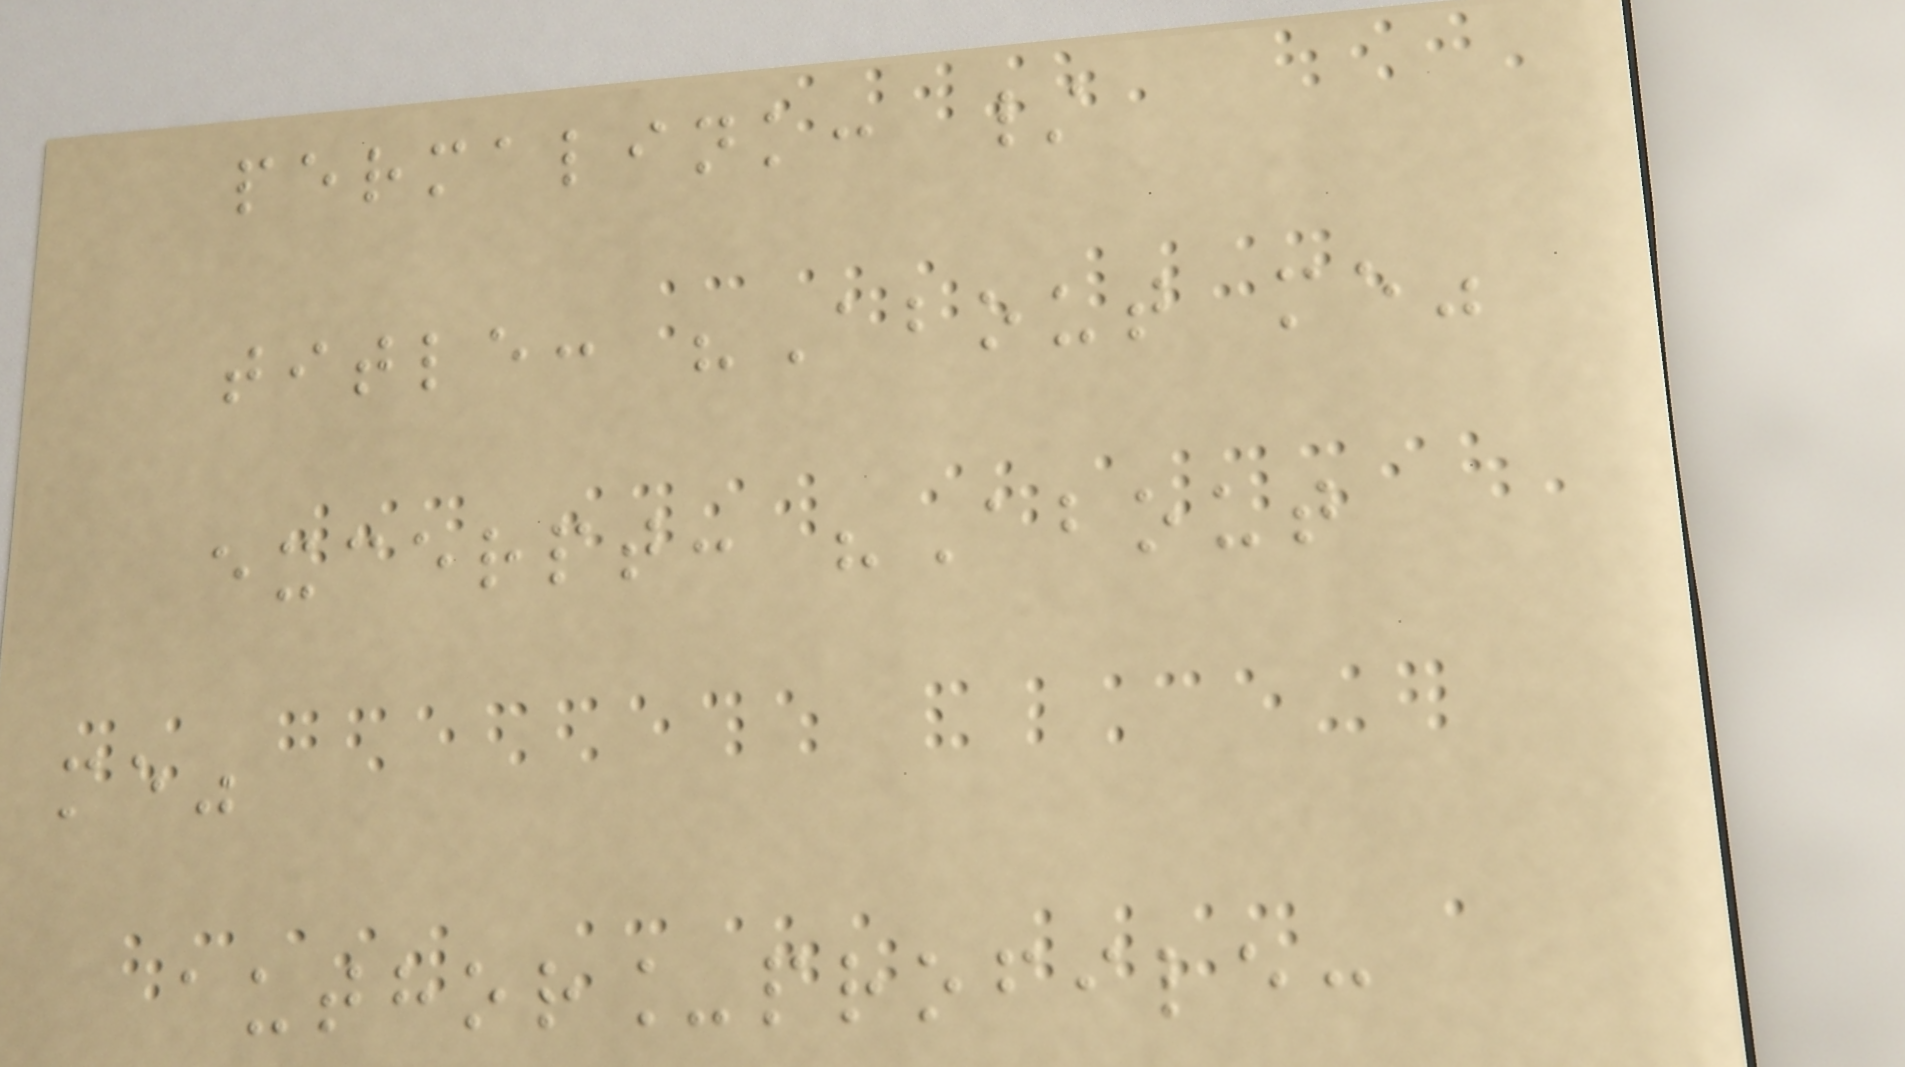permalink: /
title: "About me"
excerpt: "About
me"
author_profile:
